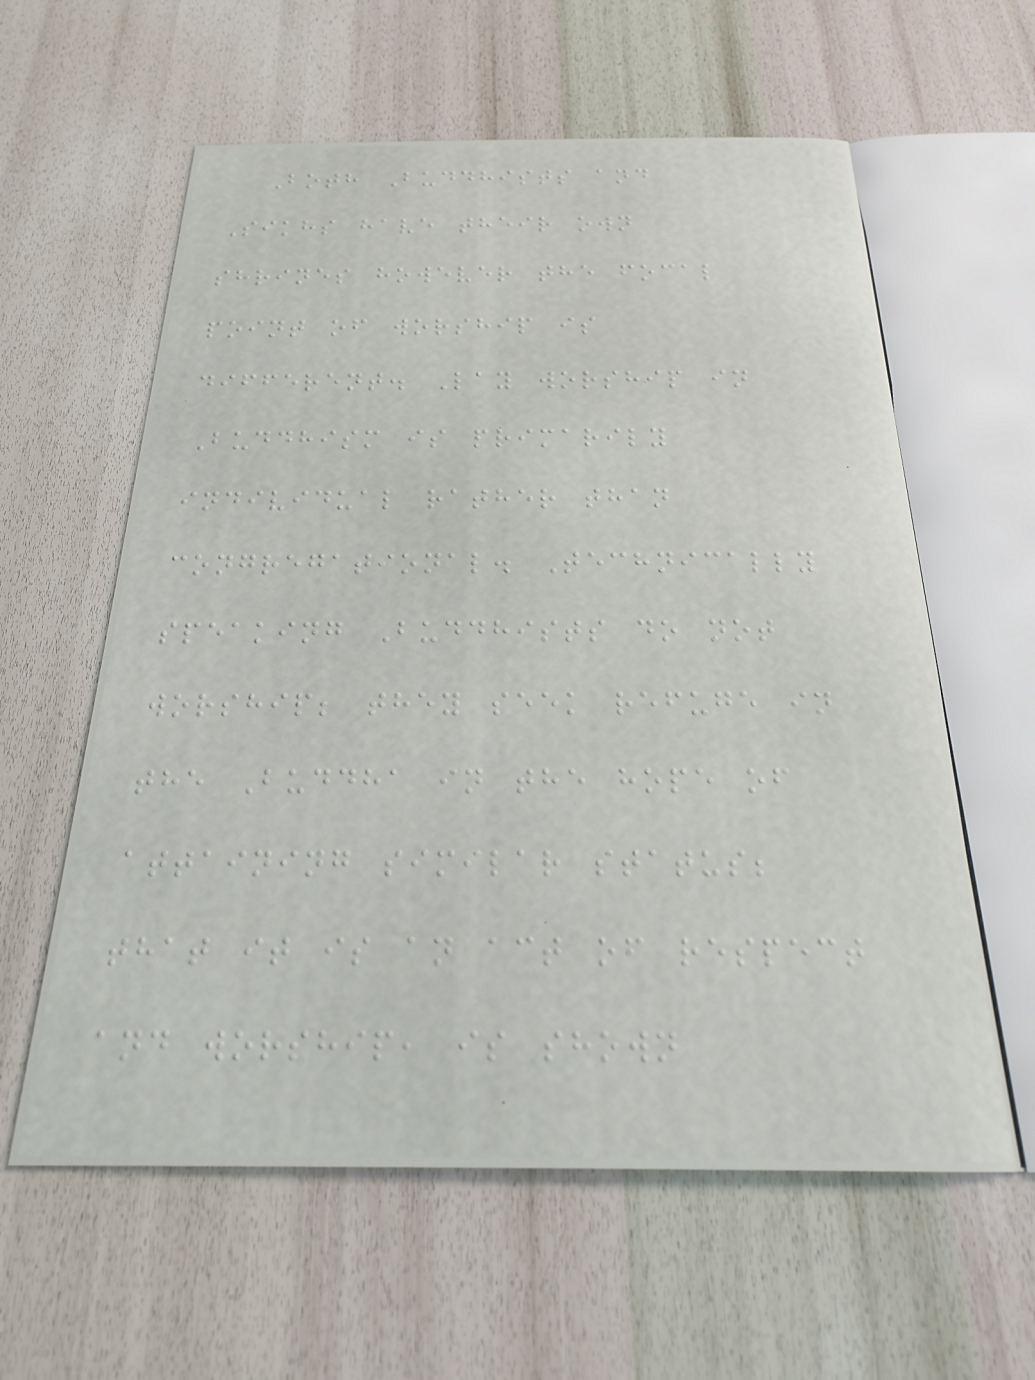Both Buddhists and
Sikhs have their own
shrines however the focal
point of worship is
different. Lay worship in
Buddhism is primarily
individual rather than
congregational. Technically
speaking Buddhists do not
worship; they seek refuge in
the Buddha in the hope of
attaining similar status;
that it is an act of respect
and worship, is shown
